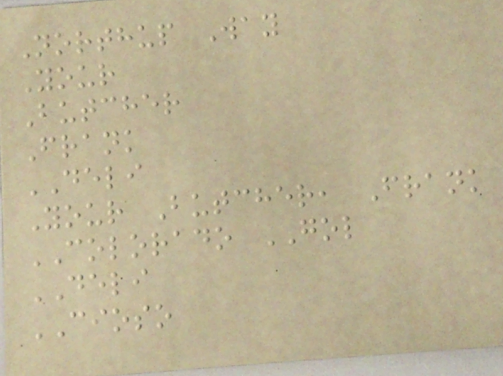Northup Way
Your
Butcher
Frank
DELI
Your Butcher, Frank
COLORADO GOL
DELI
CIOSO
